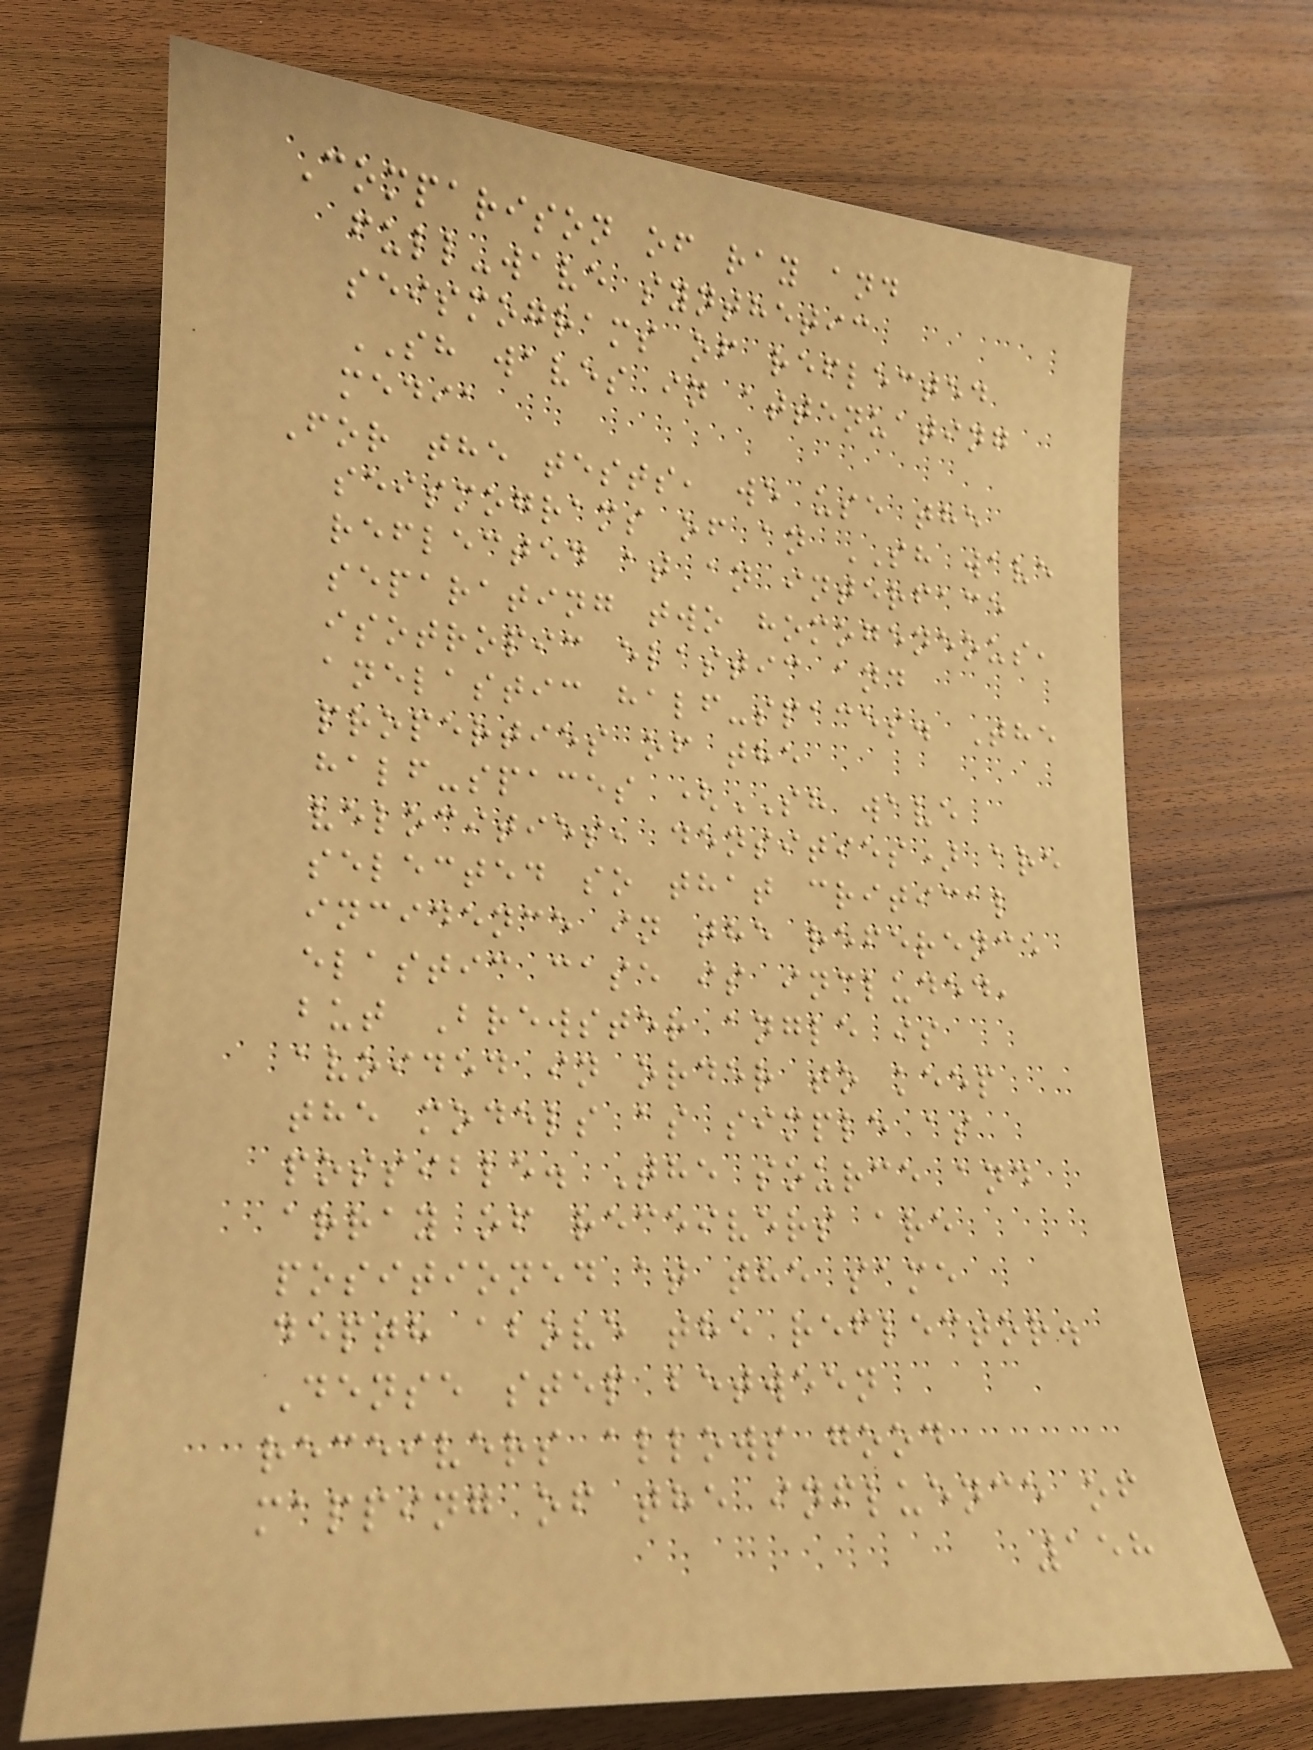Comparison of ray and
full-wave synthetic
seismograms of reflected
SH waves in attenuating
media
For the tests, we use the
seismograms of an SH wave
reflected at an interface
separating two homogeneous,
isotropic elastic and
anelastic half-spaces. The
properties of the
half-spaces (SH wave
velocities, densities) are
selected so that critical
incidence in the reference
elastic case is included,
but Brewster angle is
avoided in order to keep
the models as simple as
possible. The source and
array of receivers are
positioned at the same
depth above the reflector.
Dense step between
receivers allows good
mapping of the influence of
158
